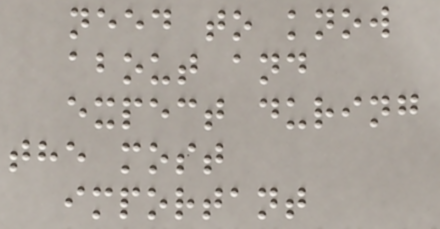need to know
about and
expect during
the most
important
